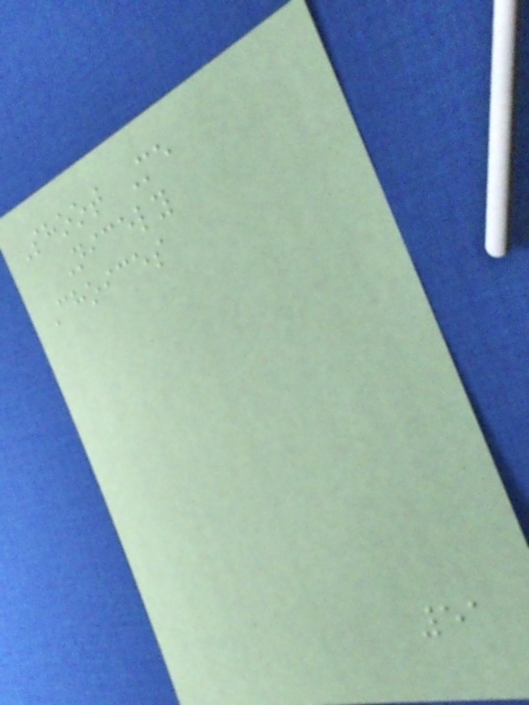Shoot Me
Nicely
Choices
51
